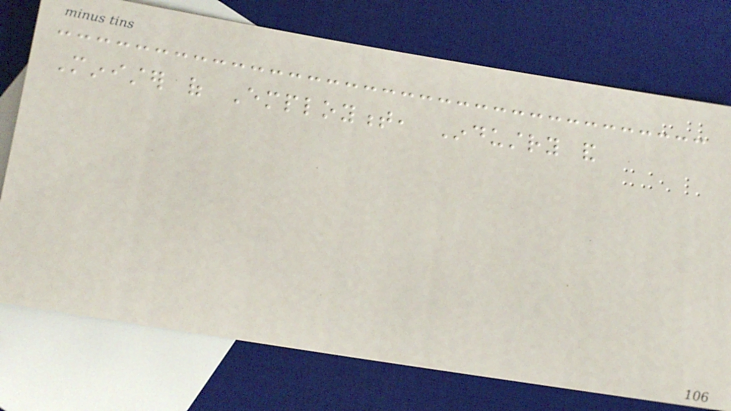Minister of Employment, Industry and
